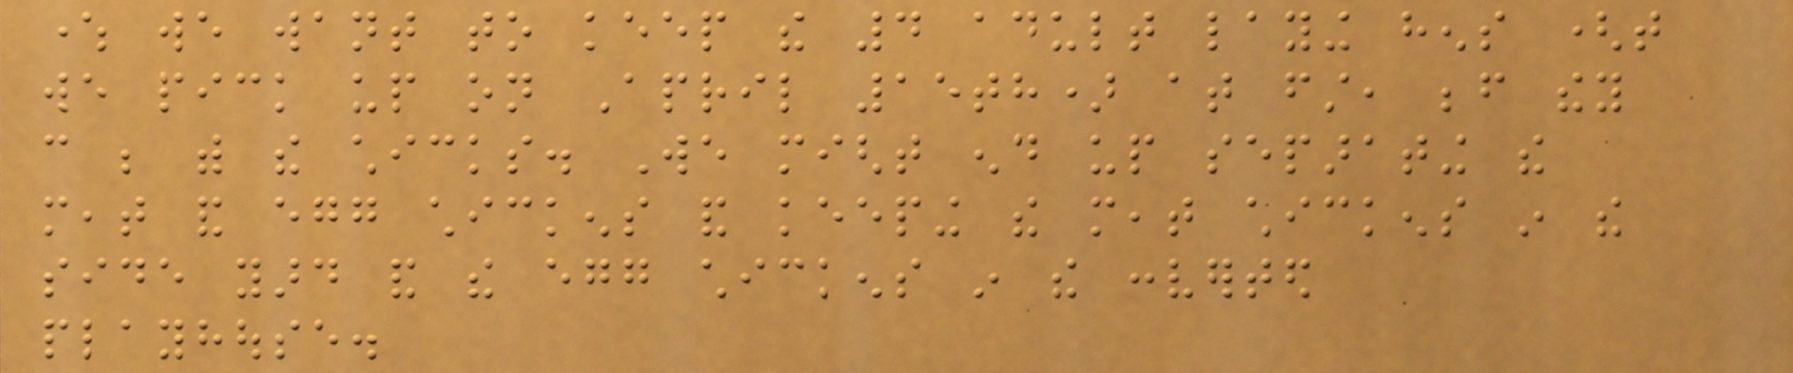where we want to keep the 4 adult laying hens (that
we pick up on April 15th) at first, before they
can be with the chicks. We might end up separating the
meat and egg chickens and keeping the meat chickens in the
side yard and the egg chickens in the converted
playhouse.
